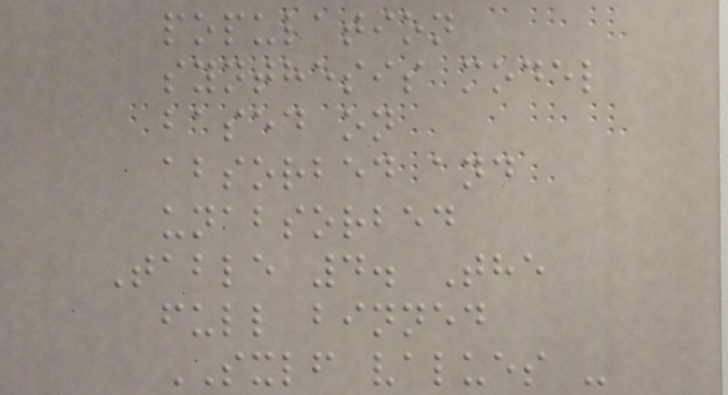population
synthesis model
based on
absorbed and
unabsorbed
Table 4. The
full binned
SXLF values -
